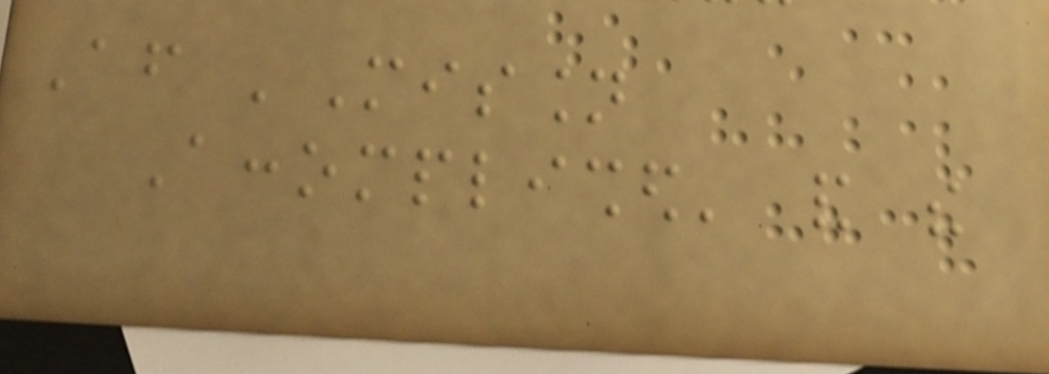After 'Mission
Accomplished' and the
